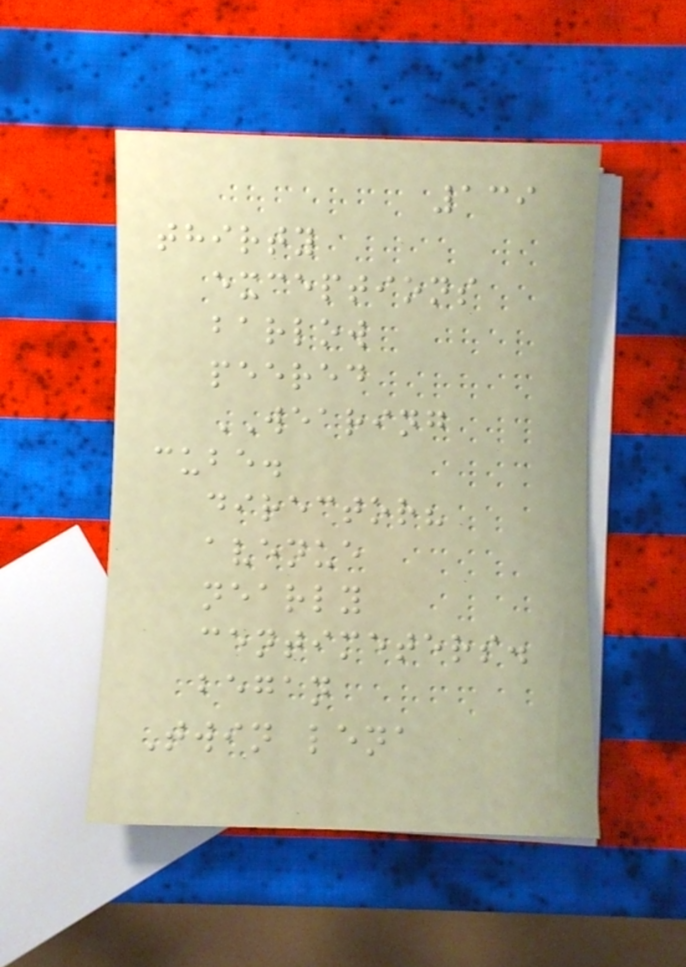139
thirty
exceptions
barlow
peered
WEARING
cube.
director?
avenue
nearly
centimeters.
began
Twin lena
